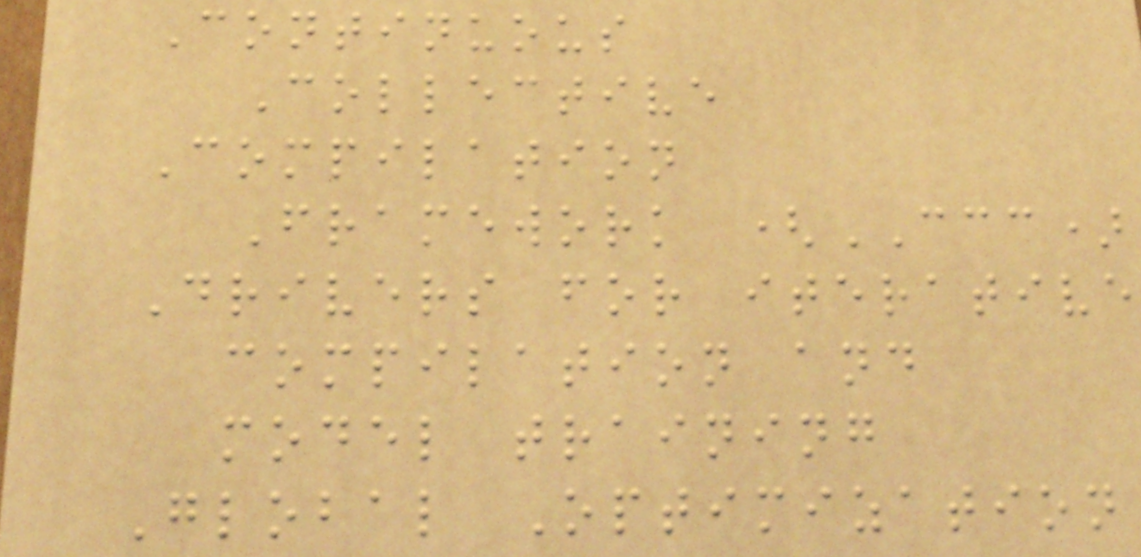Continuous
Collective
Compilation
Framework (CCC)
Drivers for iterative
compilation and
model training
Global Optimization
